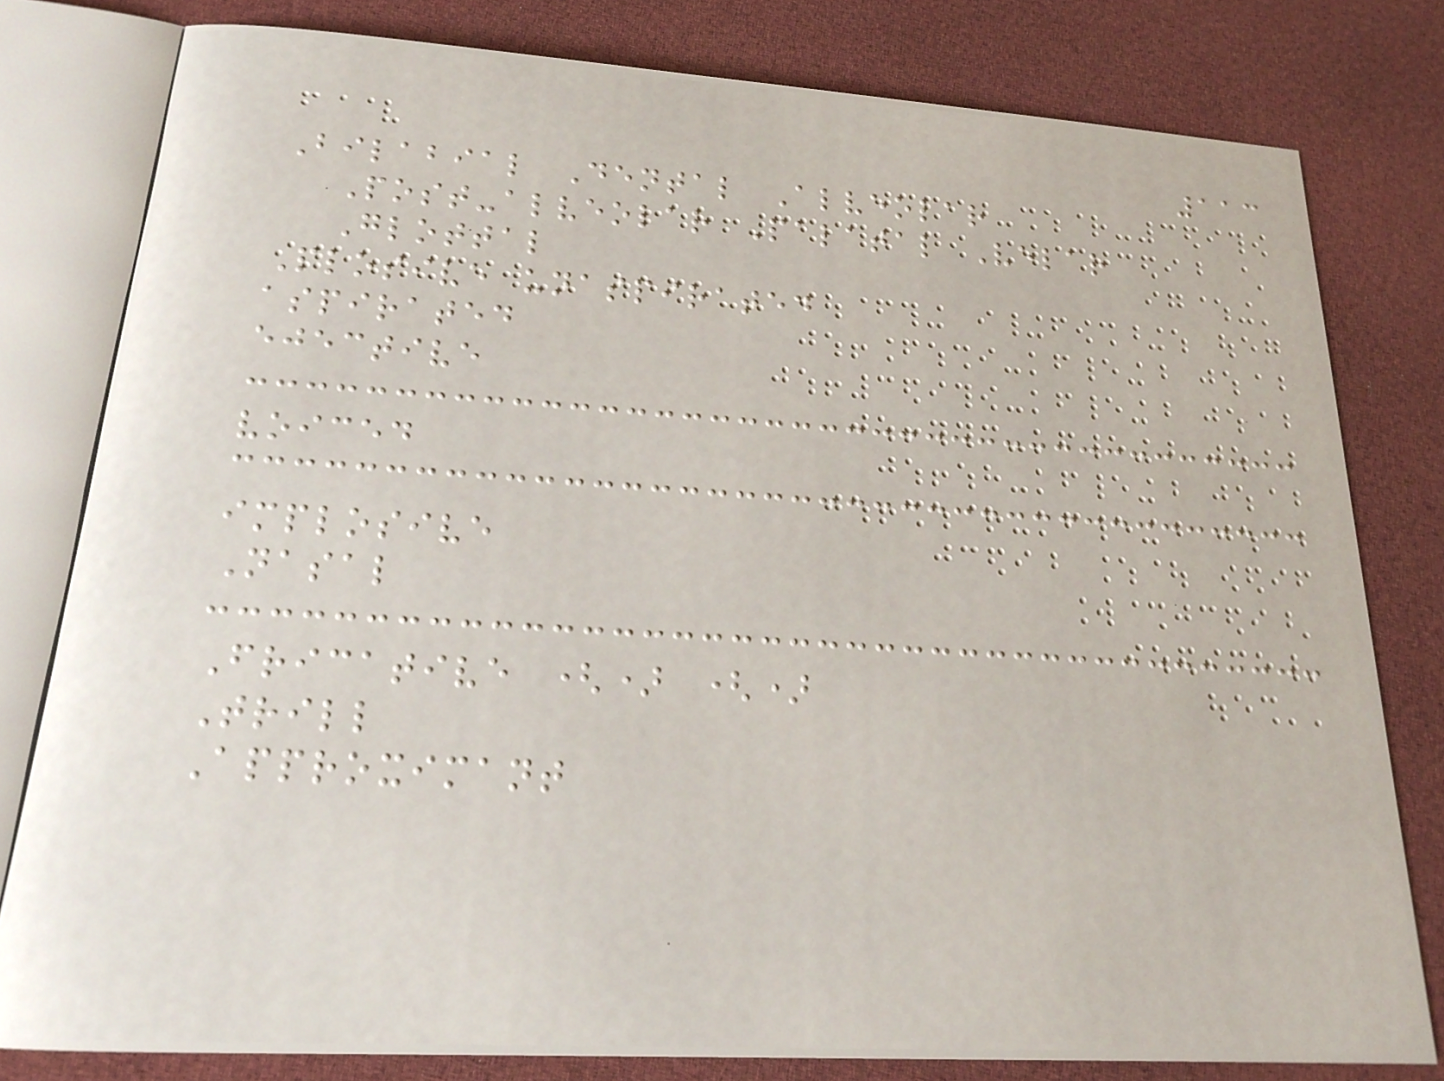113
Bilabial Dental Alveolar
Post-alveolar Palatal Velar
Glottal
Plosive unaspirated
aspirated
ejective
voiced
implosive
Nasal
Fricative () ()
Trill
Approximant
